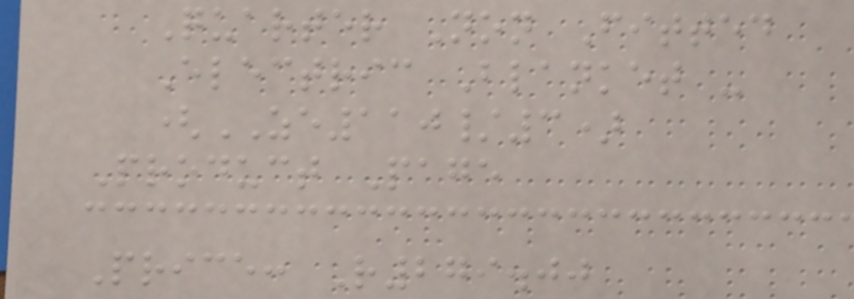Quarter Non Fitted
Electric Blanket -
(ZE110/3)
Product Page
Price: R279.00
